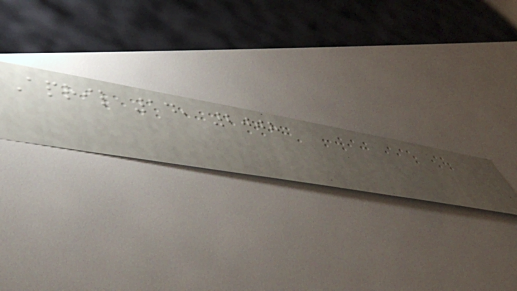April 14, 2008
